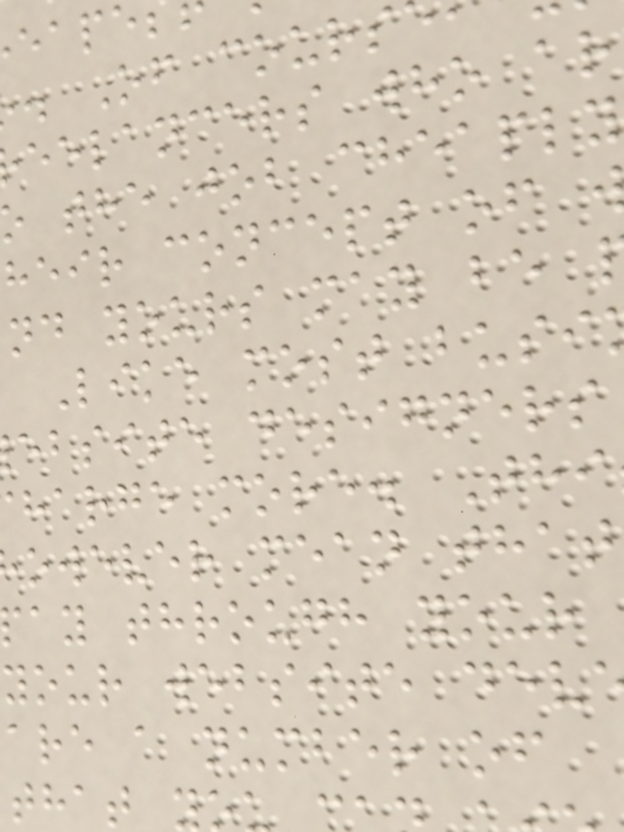. Of cours
eelancers who ar
the job cheaply
heir concept of
nd yours may be
Like most busi
ebsite designers
harge more. Thi
owever mean that
ay through your
your website dev
are a number of
